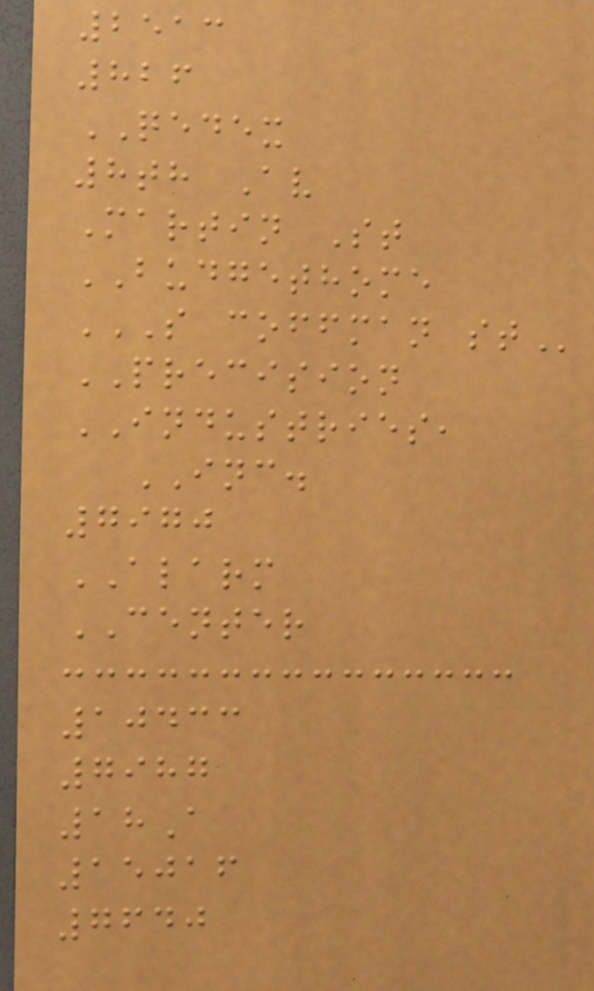2513
826
QEDEX
8th Av
Martin St
BUDGETHOME
S COFFMAN ST
PRECISION
INDUSTRIES,
INC.
7970
ALARM
CENTER
10433
7987
18A
15016
7640
